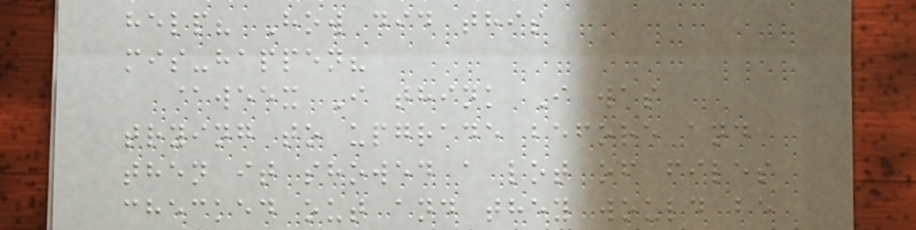help? How did this
mis-happen?
@weex I think I was
trying to upgrade before and
then it showed a lot of files
checked out and they would be
